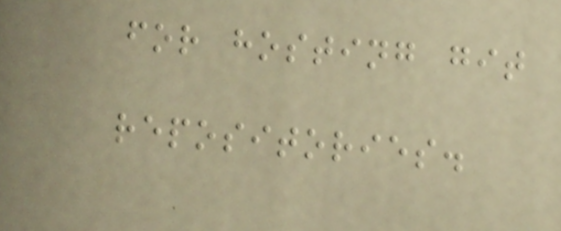for hosting git
repositories.
